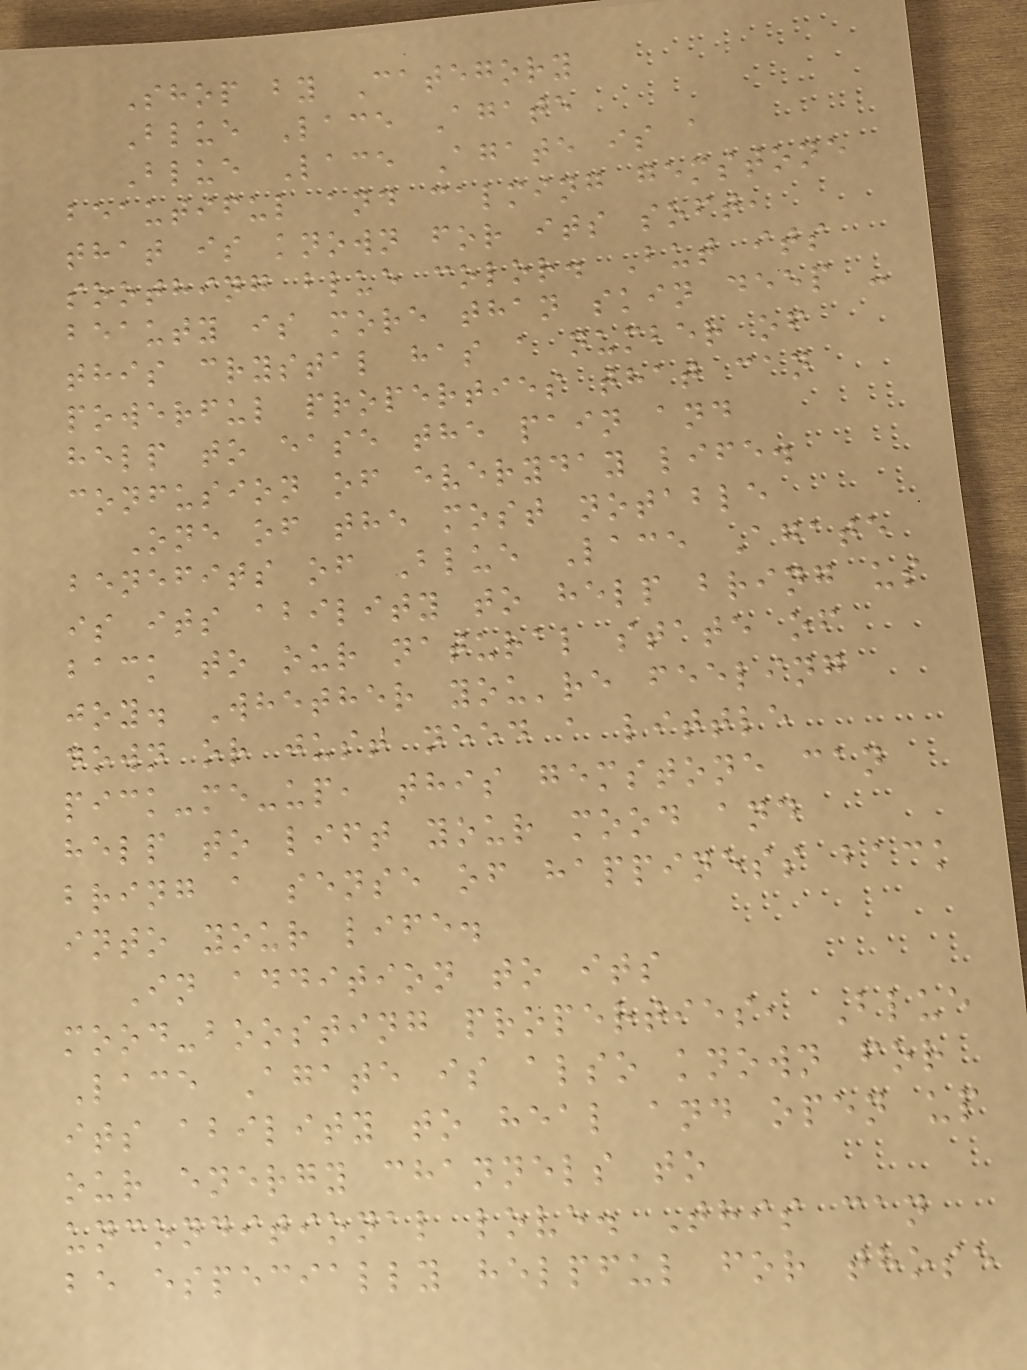Shop by Category
Blue Lace Agate
Blue Lace Agate is a
beautiful and calming gemstone
that is known for its soft,
soothing blue color. But its
beauty is more than skin deep -
this crystal has a number of
powerful properties that can
help to ease the pain and
confusion of everyday life.
One of the most notable
benefits of Blue Lace Agate
is its ability to help bring us
back to our natural state of
joy. Whether you're feeling
down or just need a little
pick-me-up, this gemstone can
help to lift your mood and
bring a sense of happiness back
into your life.
In addition to its
mood-boosting properties, Blue
Lace Agate is also known for
its ability to heal and open up
our energy channels to
unconditional love. This can
be especially helpful for those
